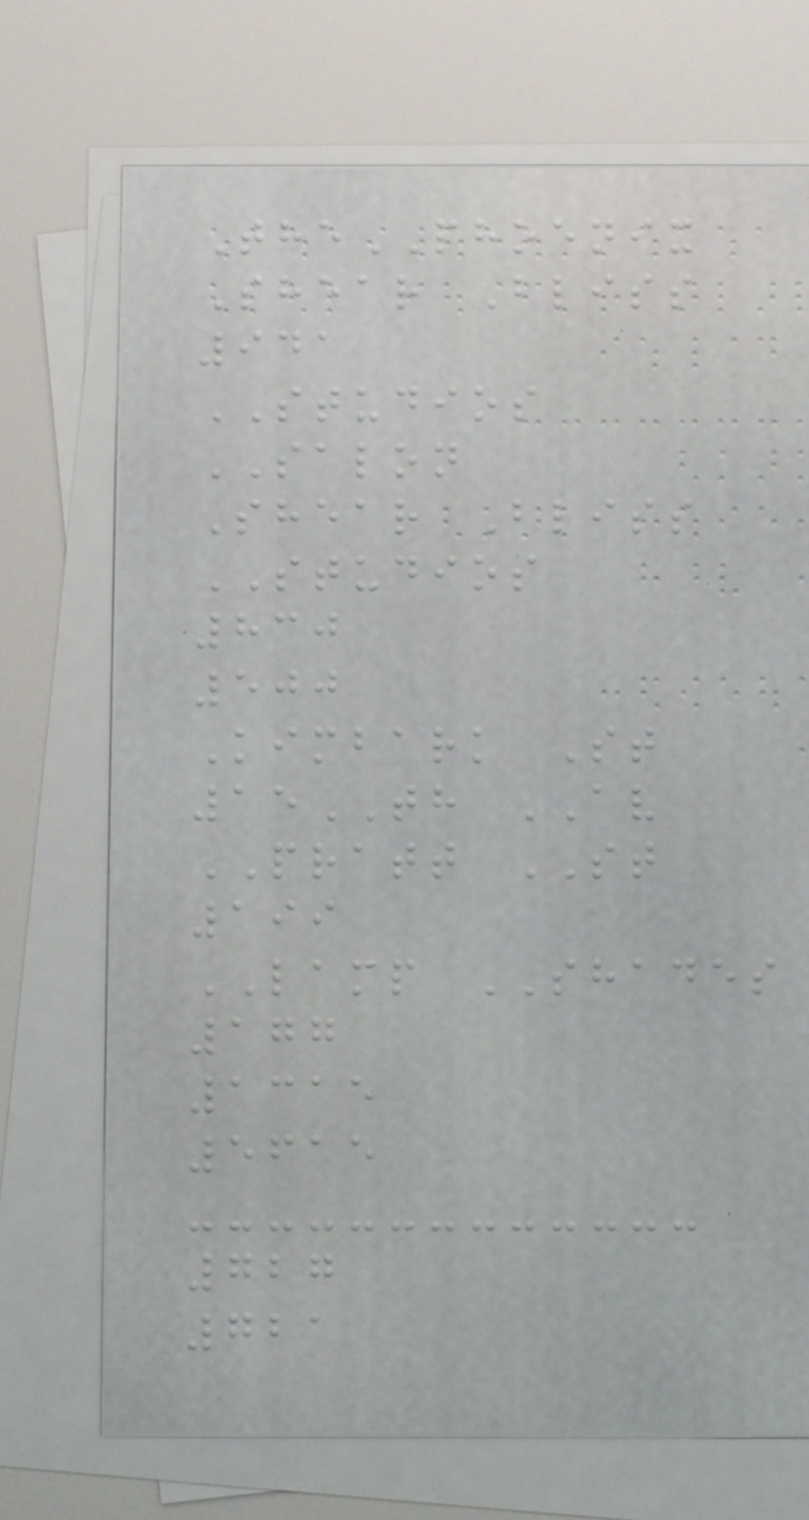ThePHOENIX
Shear Bliss
941
STUDIOS
SALON
Shear Bliss
STUDIOS
830
500
Kimbark St
15TH AV
PRATT ST
199
LAMP SHADES
177
1315
5615
727
721
